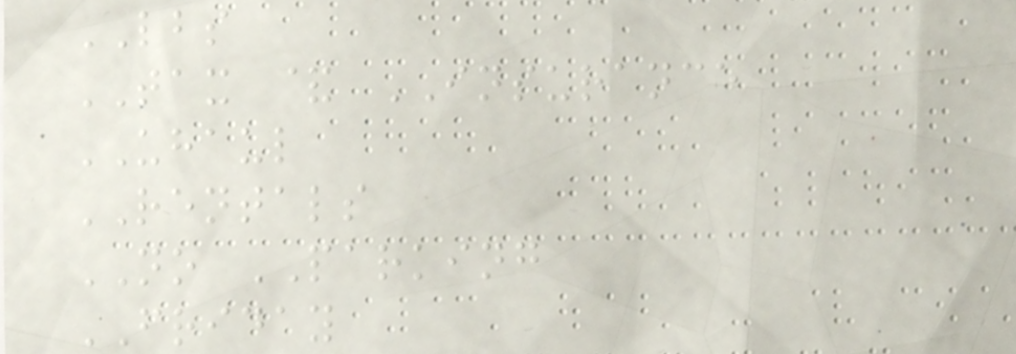LBS
TAX & INSURANCE
UHAUL
RENTALS
NO PARKING
FRIDAY
